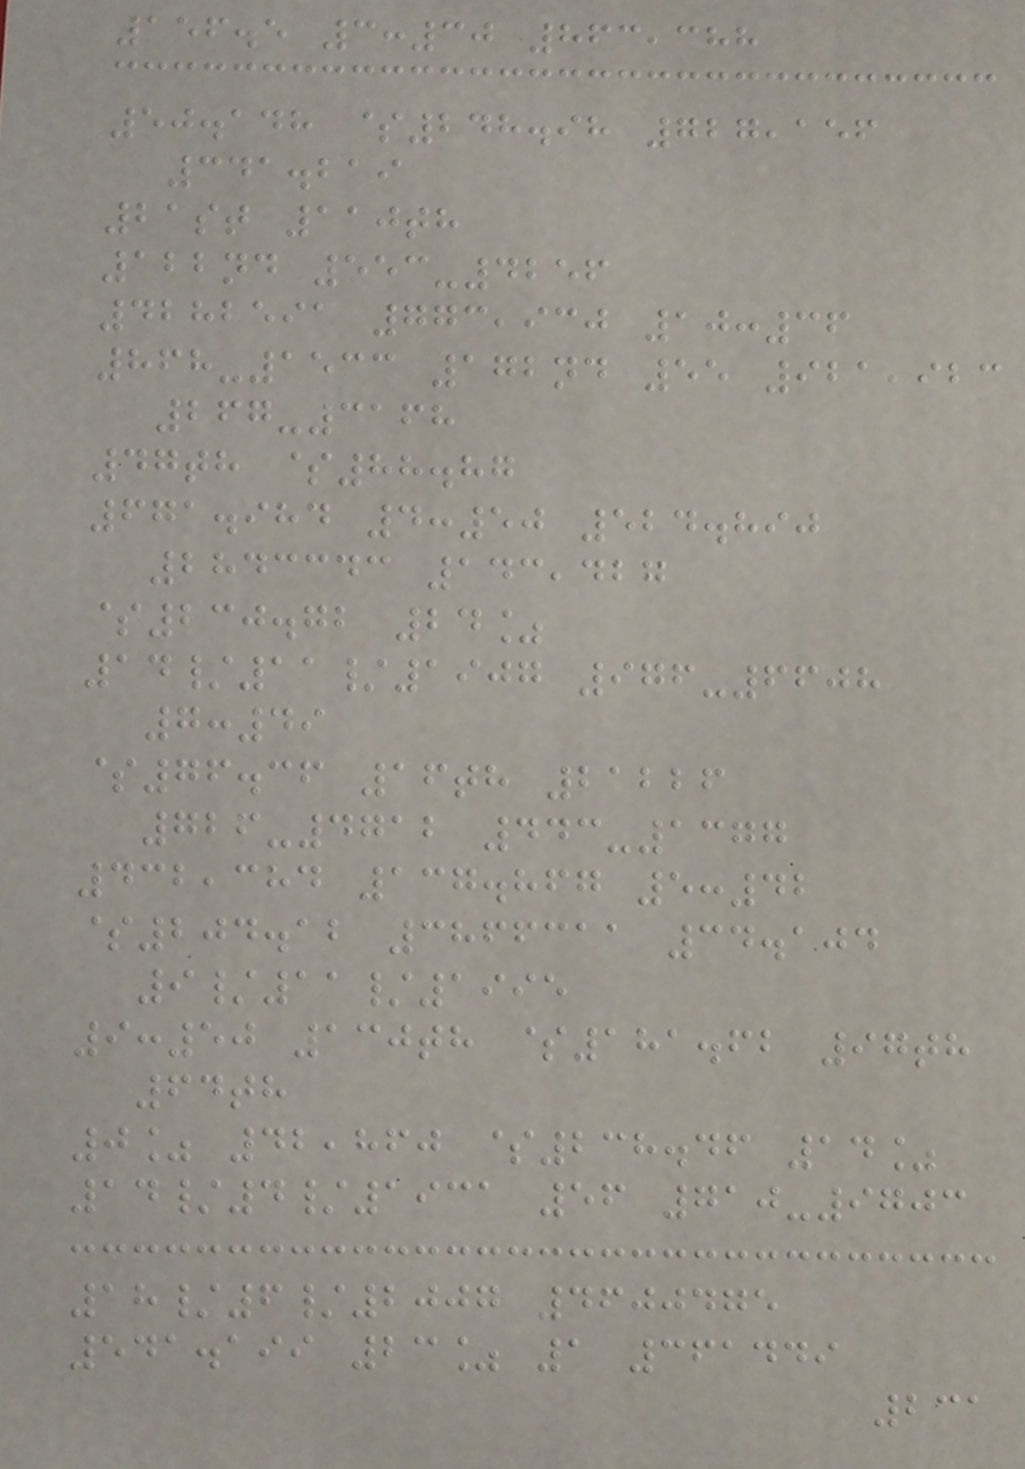156.5 3:30 863,388
50.148 $248.98 727,156
341.219
21st 110th
122nd 553-4256
4282591 773,930 10:36
868-1533 172nd 55 921,923
267-3168
47th $88.87
671.984 4:50 524.890
2843343 143,427
$230.72 24%
14/11/1907 976-6608
7:49
$76.36 16th 21226
726-4712 443-1377
432,384 137.867 5:42
$204.12 3866311 34.104
9/11/1995
9:50 130th $181.62 97th
64th
0% 42,860 $238.46 14%
14/4/1931 56 710-9703
18/6/2007 4600475
541.199 23% 1 361449
231
